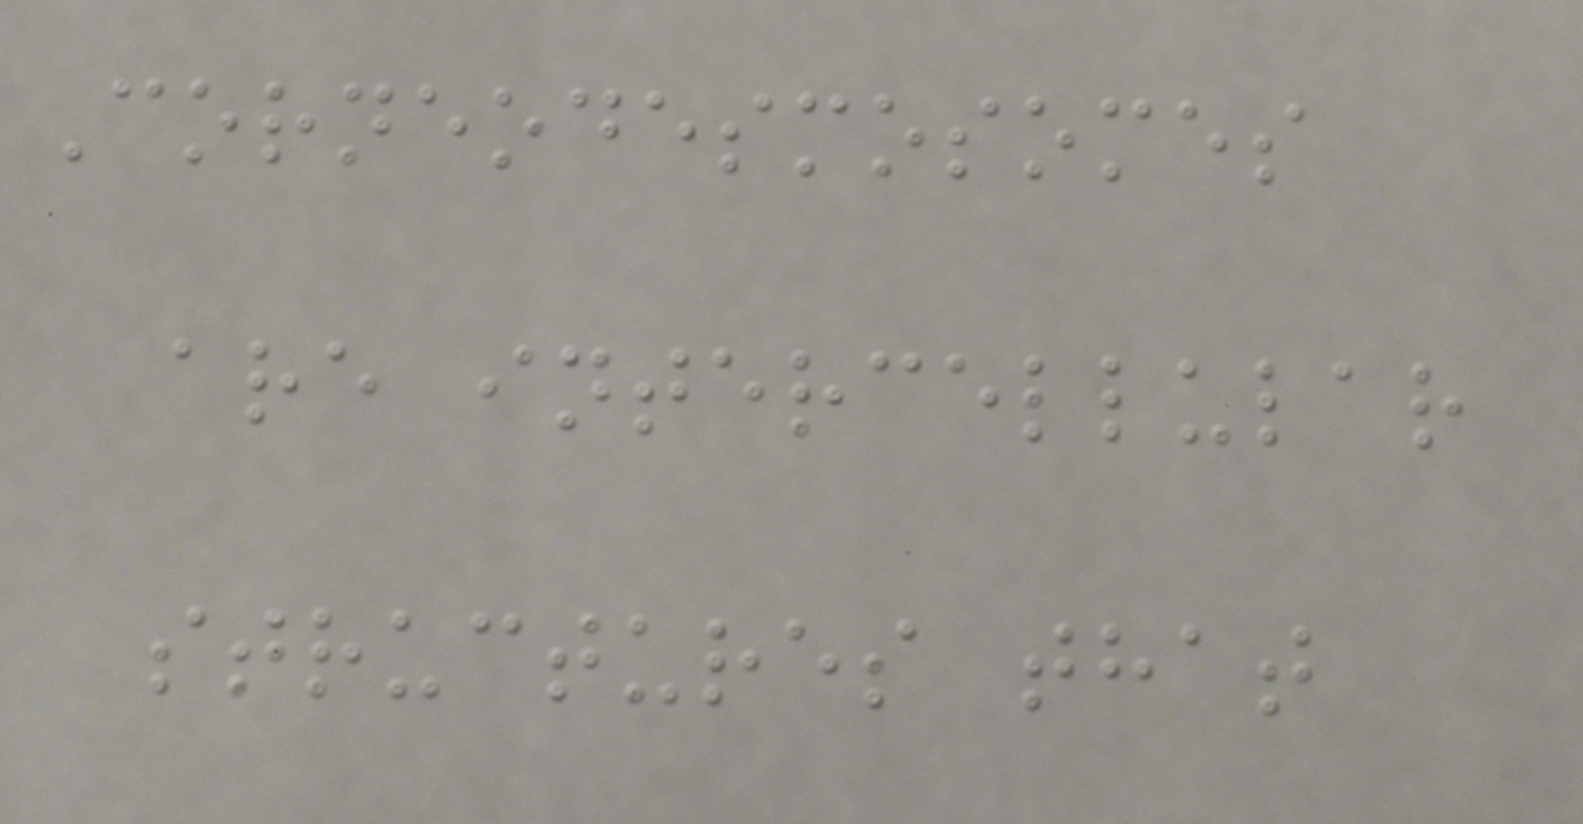Corneodesmosomes
are intercellular
structures that
